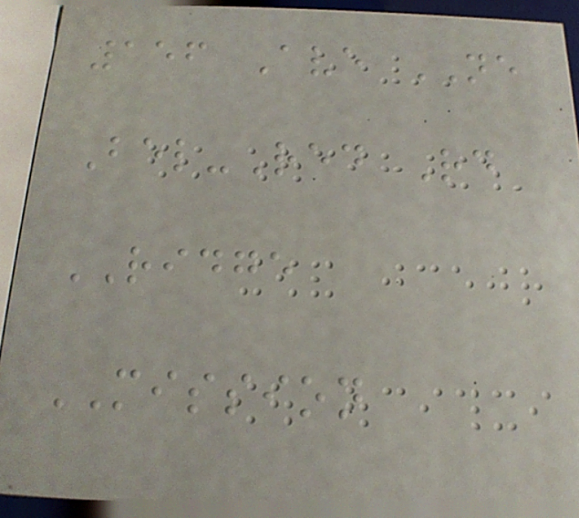156 Ave NE
Bel-Red Rd
RIDGE
MISSION
